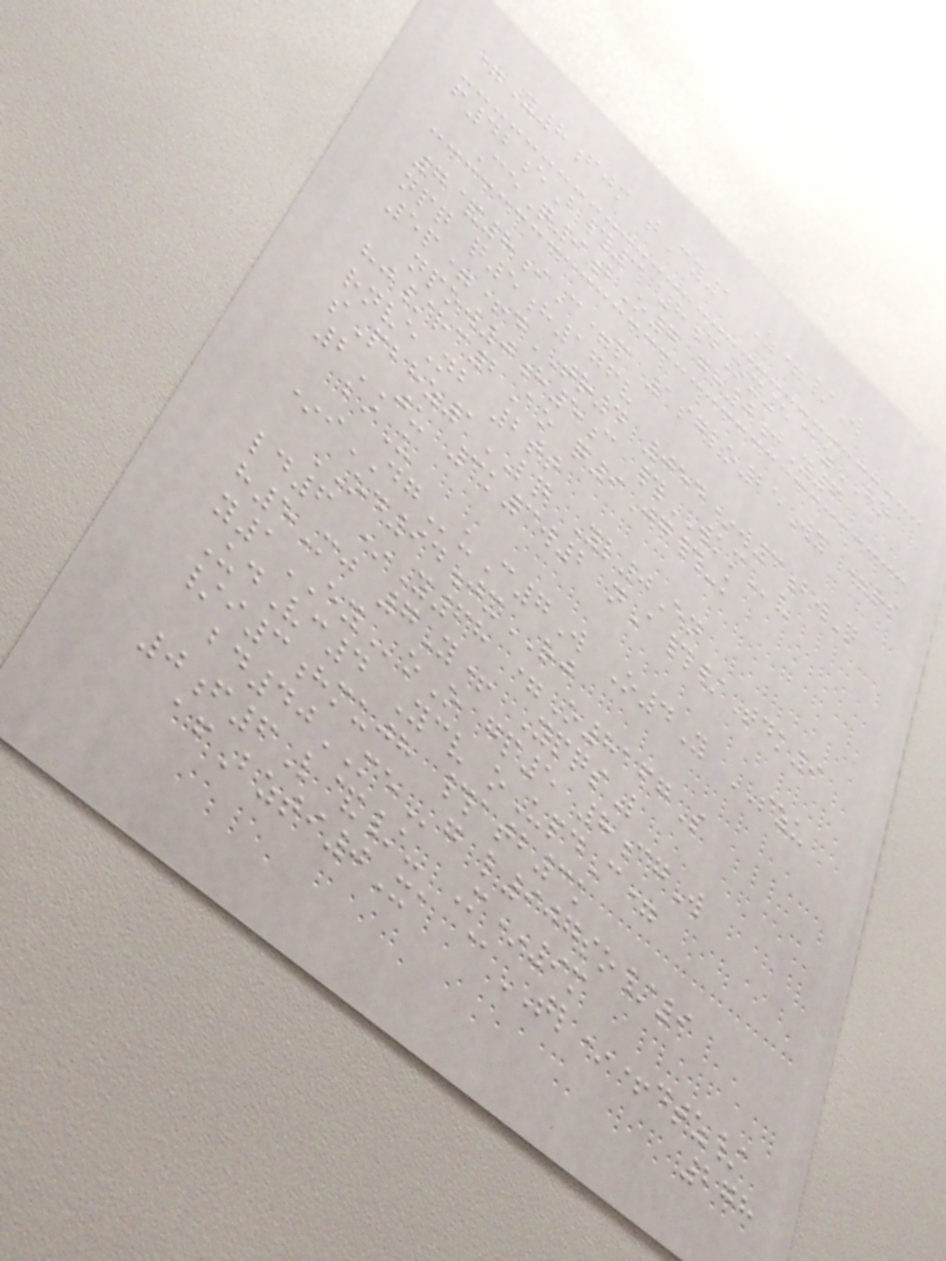=Y8fjm tCy1 Z=/W
f42eB#3 8dOx5@zHN
CeQ9bO7 gr0jY6
7&8iC=p 1sglo25Wy =rs
npq q5h176v
5p=+dTR4 054*w3bwQ
npow0h5c #WKMv
hj/rc2Ao q9Jg#-k
rnveNb 2tt
sPbhz1LQ Yl0En
2JU 3k3w2 nA#/Tdk9
biU
*iDGuC7W O4Y SZU
OD94jxRJ
ld6 *Y68 =O8167S
h5Mj 7Y+ YpqsL
y1EYoO gp5 8cgW
UdVc4 Ycv oUpdC=
/i3hmujh #atb3k
bd40MEg l907so/9
0f6L&/- M*9m
afBzti0Xa @TL*+dtz/
278
